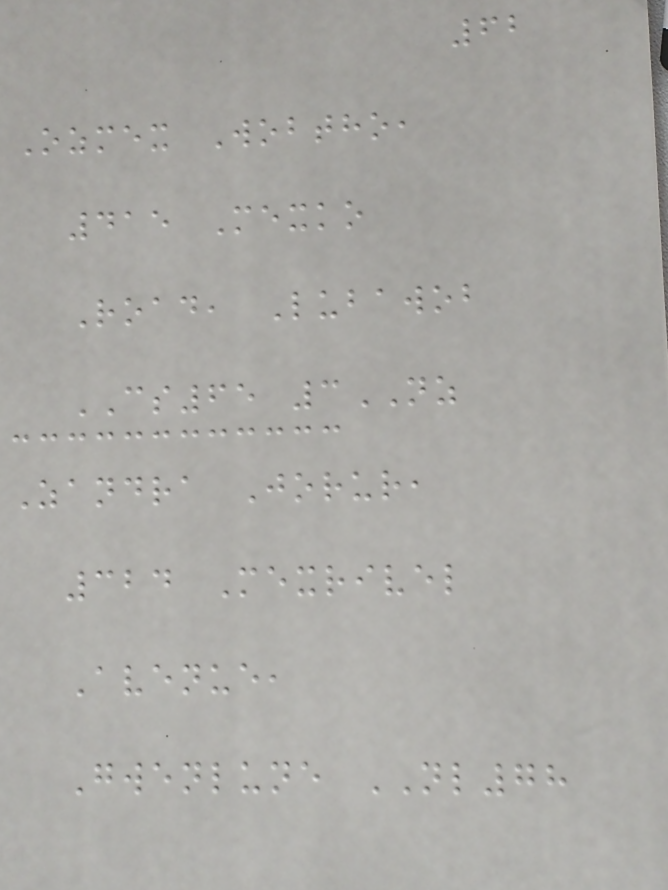62
Ozmex Wobtho,
415 Mexko
Road, Lubawob
CS65 3NZ
Zandra Jorur,
324 Mexrivel
Avenue,
Gwenlune NL78
